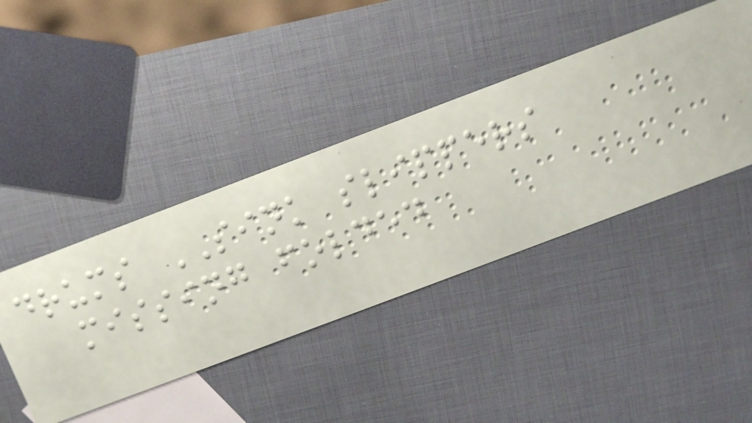drums SINK slippers
missing folded
